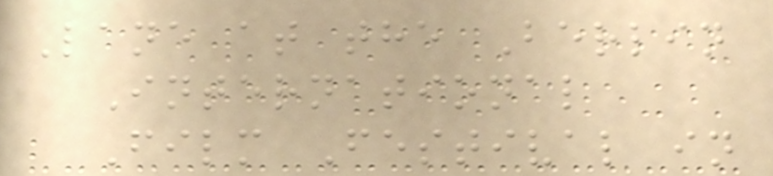Lane at the Berlin
International
Film Festival in
